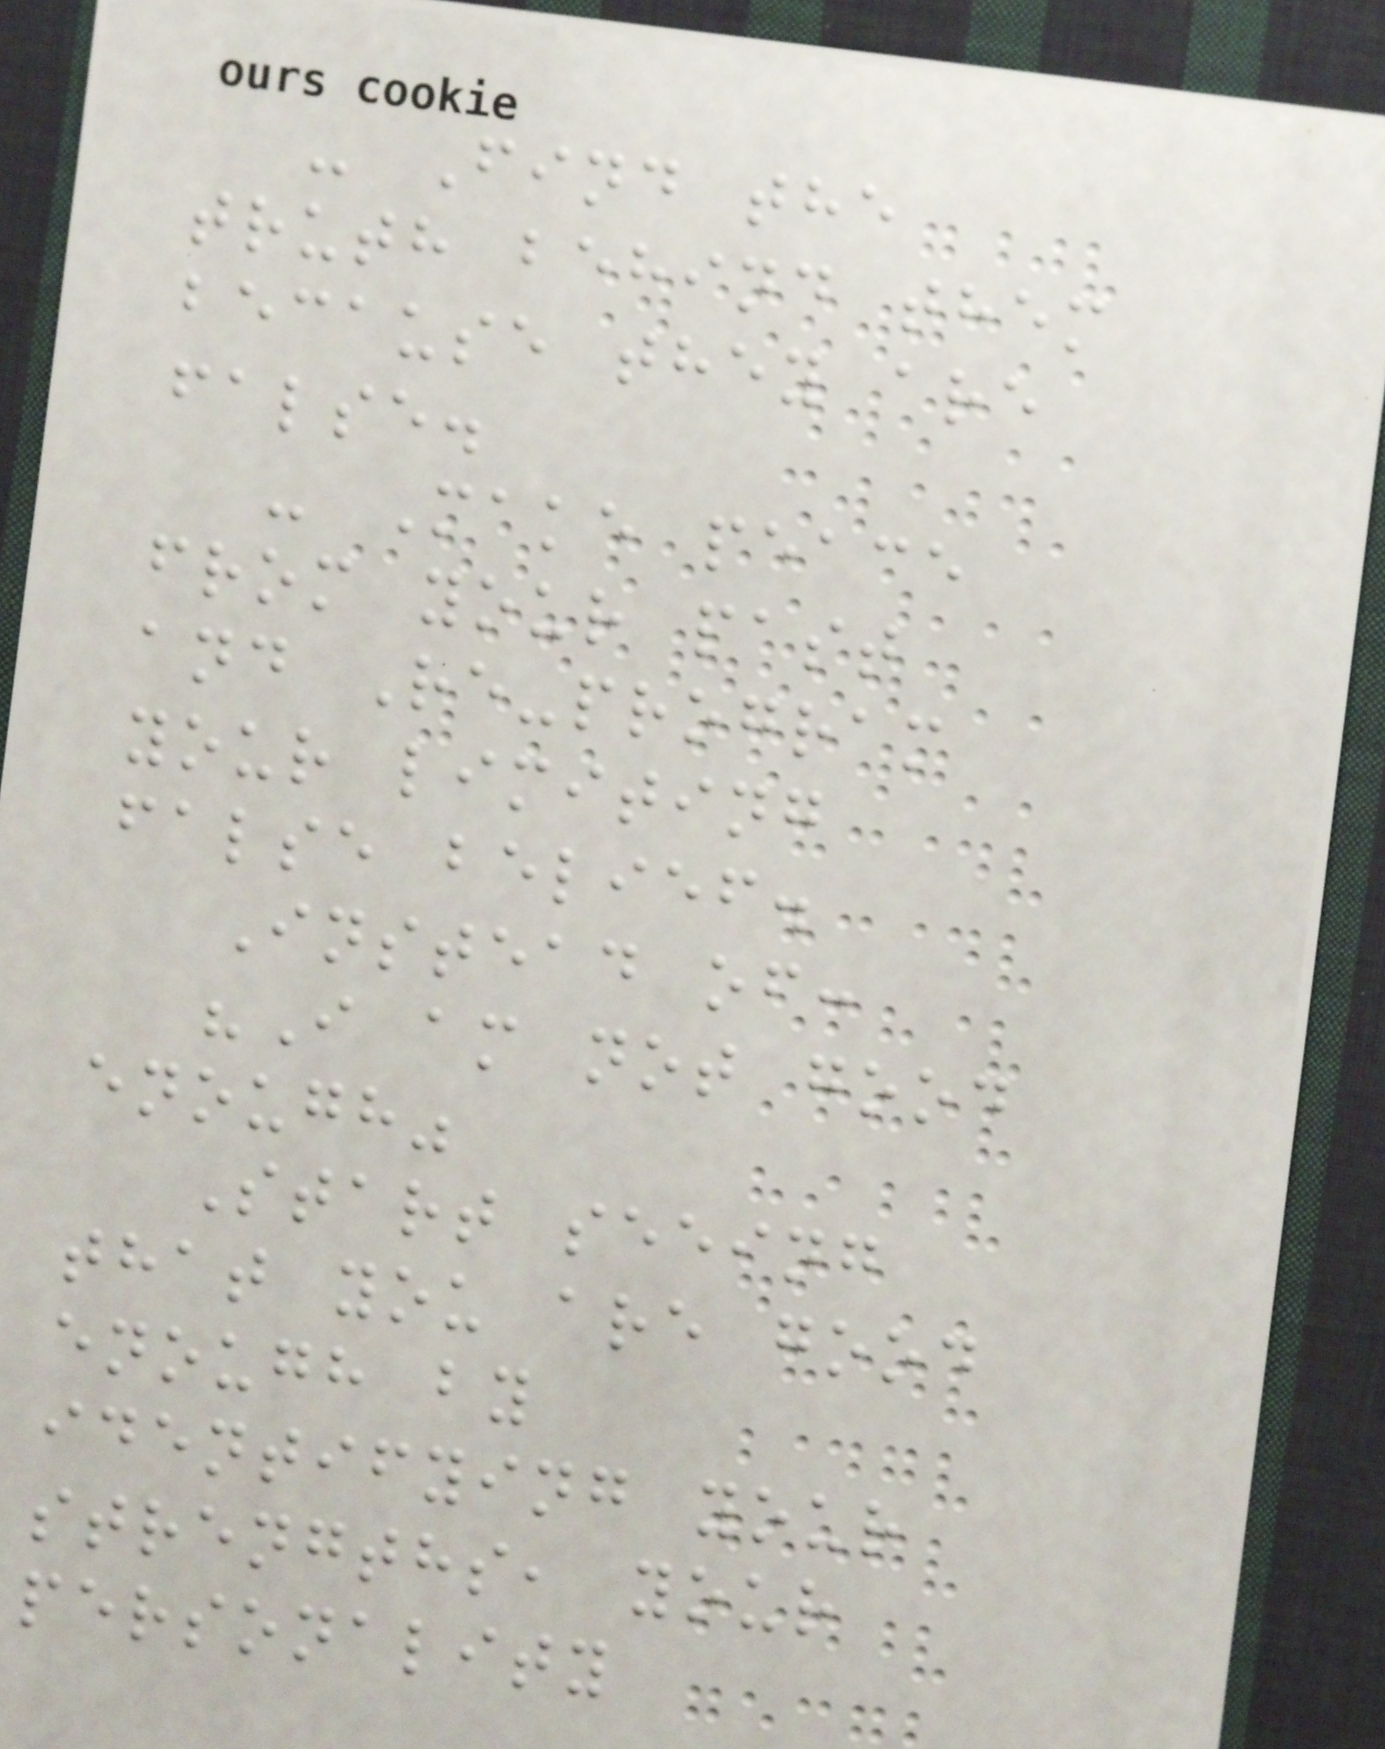- Find the
truth behind them
because they are
false.
- Make peace
from your past
and Re-program
your limiting
false belief.
Instead of:
"I am not good
enough"
Start seeing
that you are good
enough by
identifying your
strengths, your
personality
